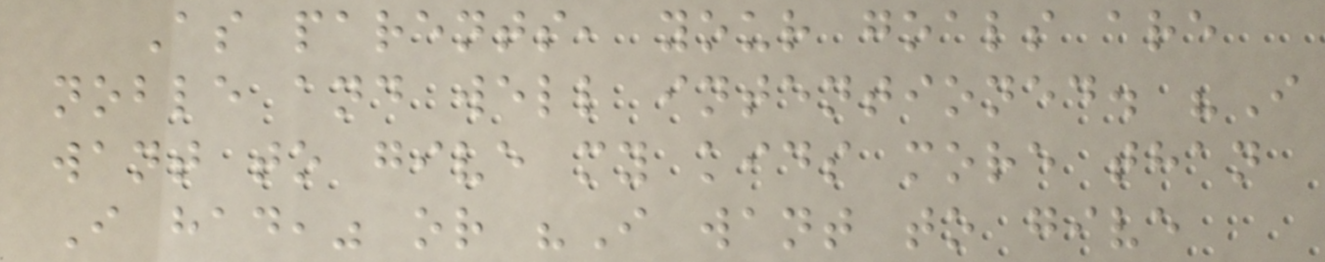As parents, your goals are
noble and well intentioned. "I
want to give my kids more than
I had," or "I want to give
